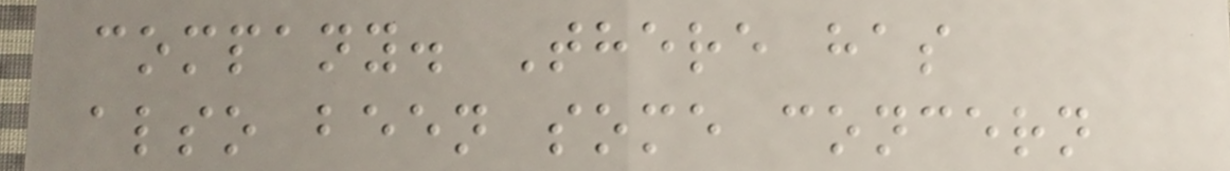company. There has
also been some concern
